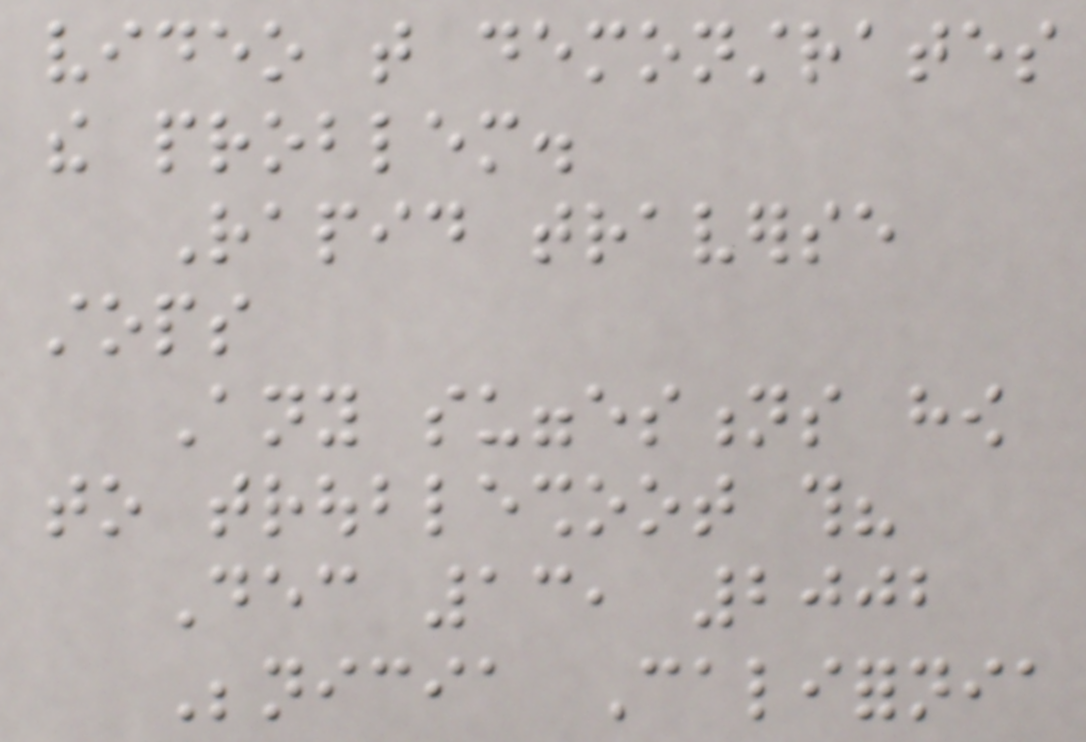video that demonstrates
the problem.
Rapid traverse
stops
Any suggestions how
to troubleshoot this?
Dec 13, 2002
Benicia California
